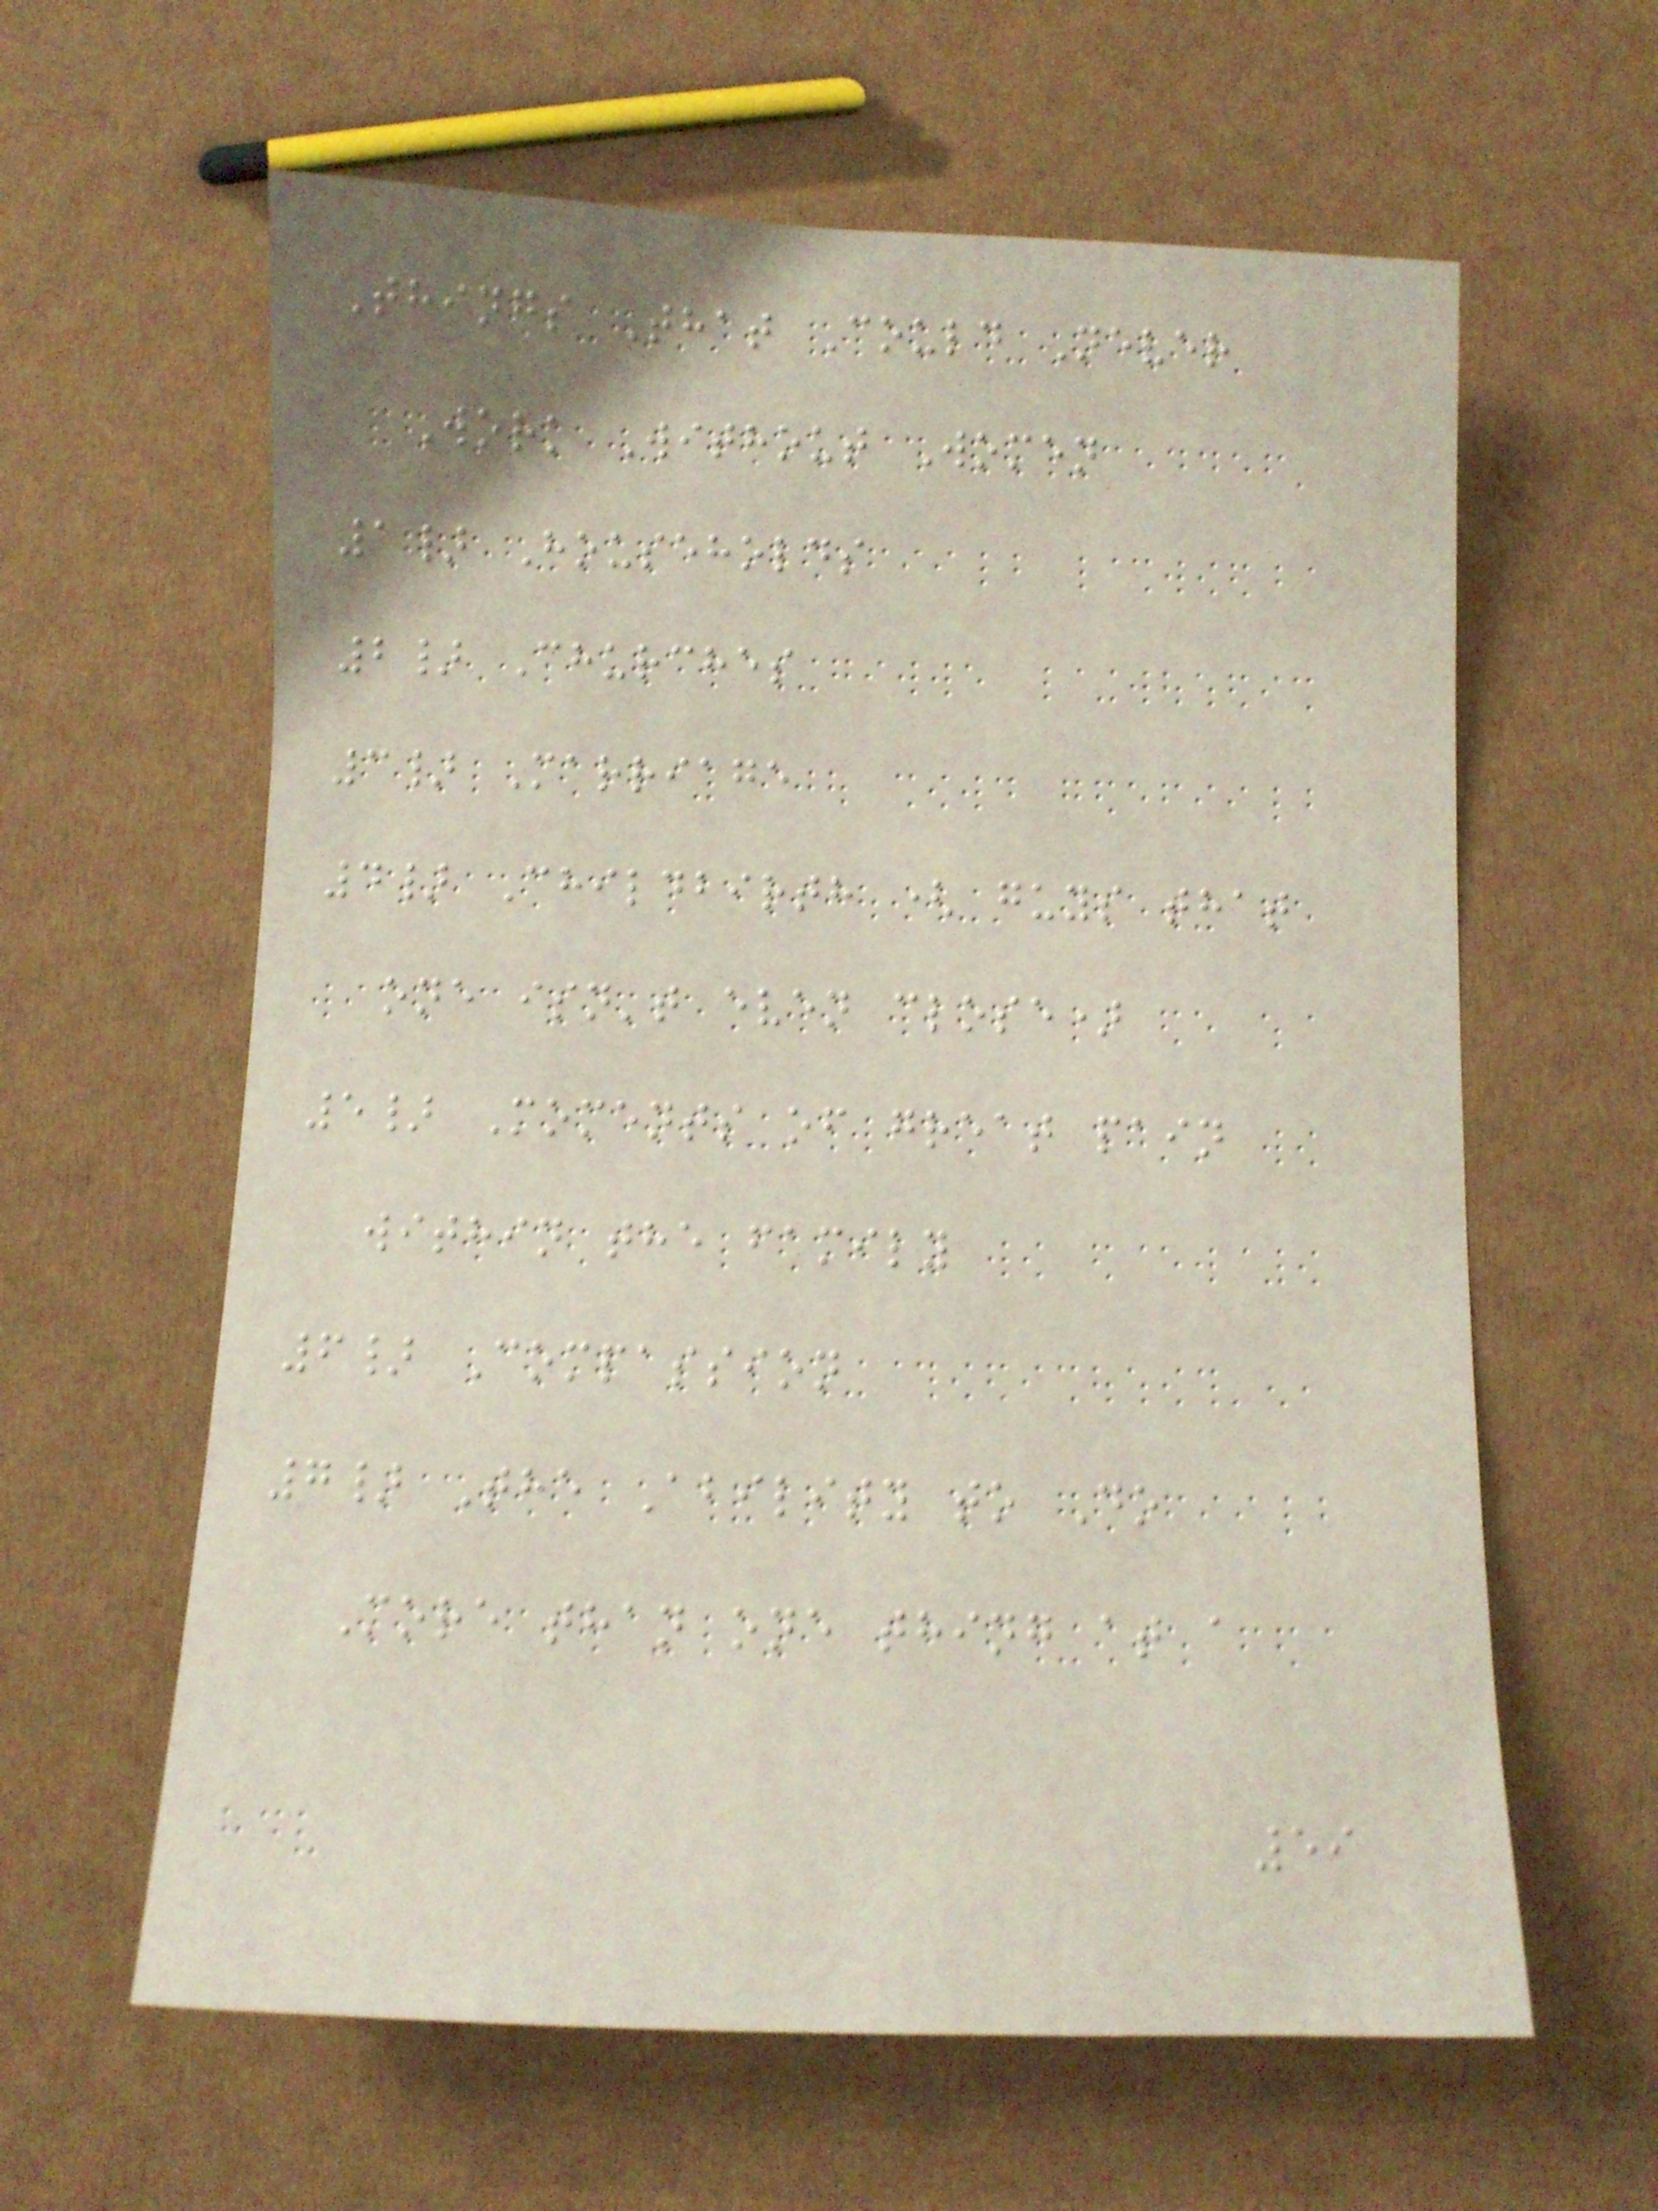Things That Could Never
Work Without Women
1} Households
2} Churches
3} Marriage
4} Childbirth ( guys that
one isn't even close)
5} Moments of great pain
within the family
6} Compassion
7} The Ability to Do
More than one thing at a
59
